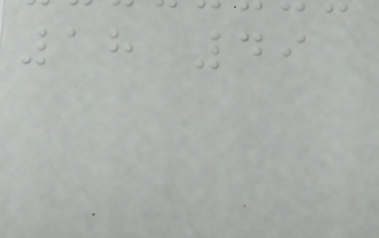18 49
